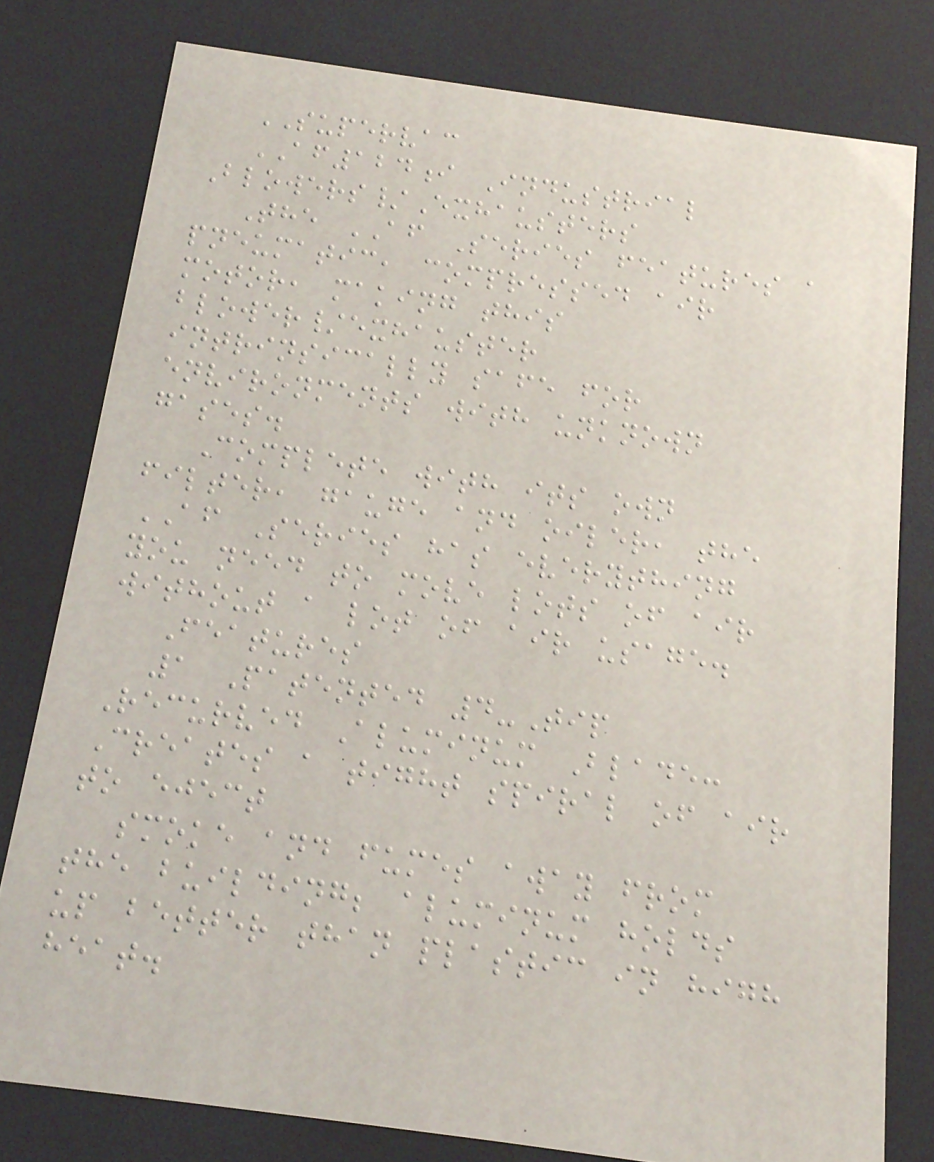SUPERVAC
AF124i Industrial
Blowers/Exhausters
The AF Series features a
pneumatic, compressed air
motor, making this
blower/exhauster
intrinsically safe for
environments with unknown
gases.
Complete with its own
filter, gauge and oiler, the
AF Series has everything
you need to move lots of air
without a lot of air usage.
Features
1 Patented 4-Tip
Recurved Aluminum Blade:
Creates a tight spiral of air
to eject
smoke and fumes away from
the building; aluminum holds
up better than plastic in high
heat.
